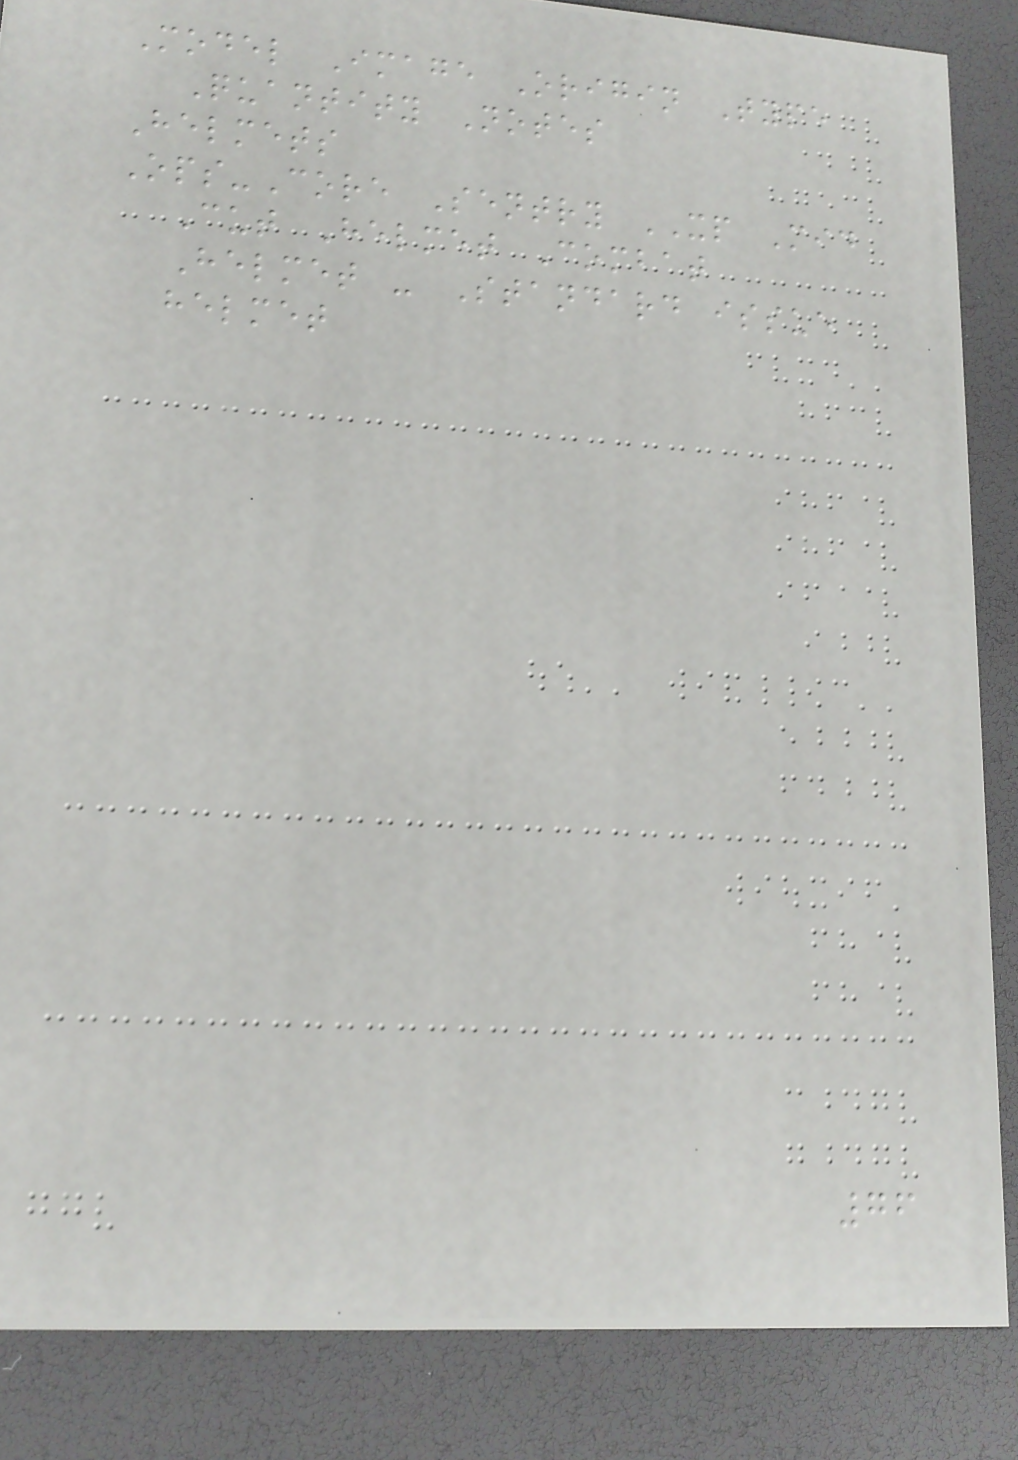Model Image Origin Type
Quantity Notes
Helmets
Ops-Core Sentry XP Mid
Cut Helmet Combat
Helmet - Standard issue
helmet
76
